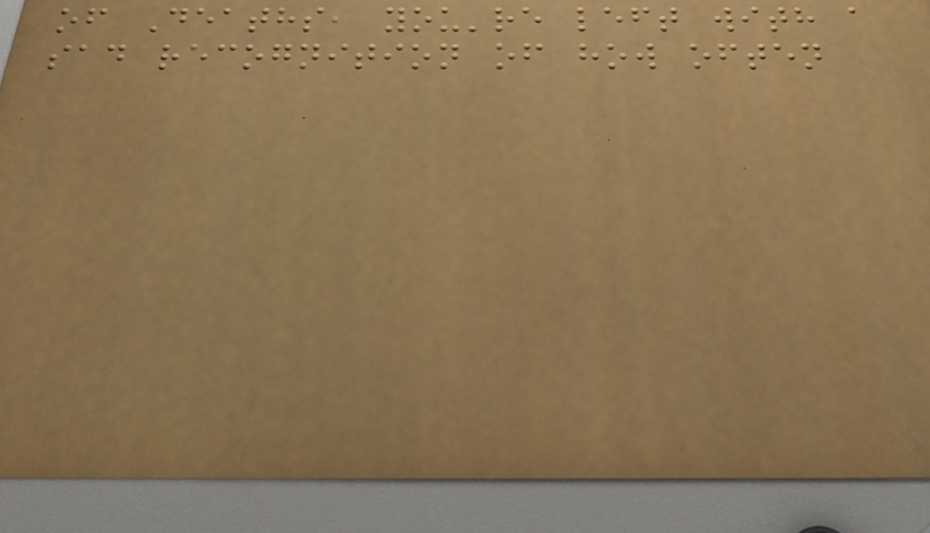of Deaths, you're left with a
sad recognition of how often
